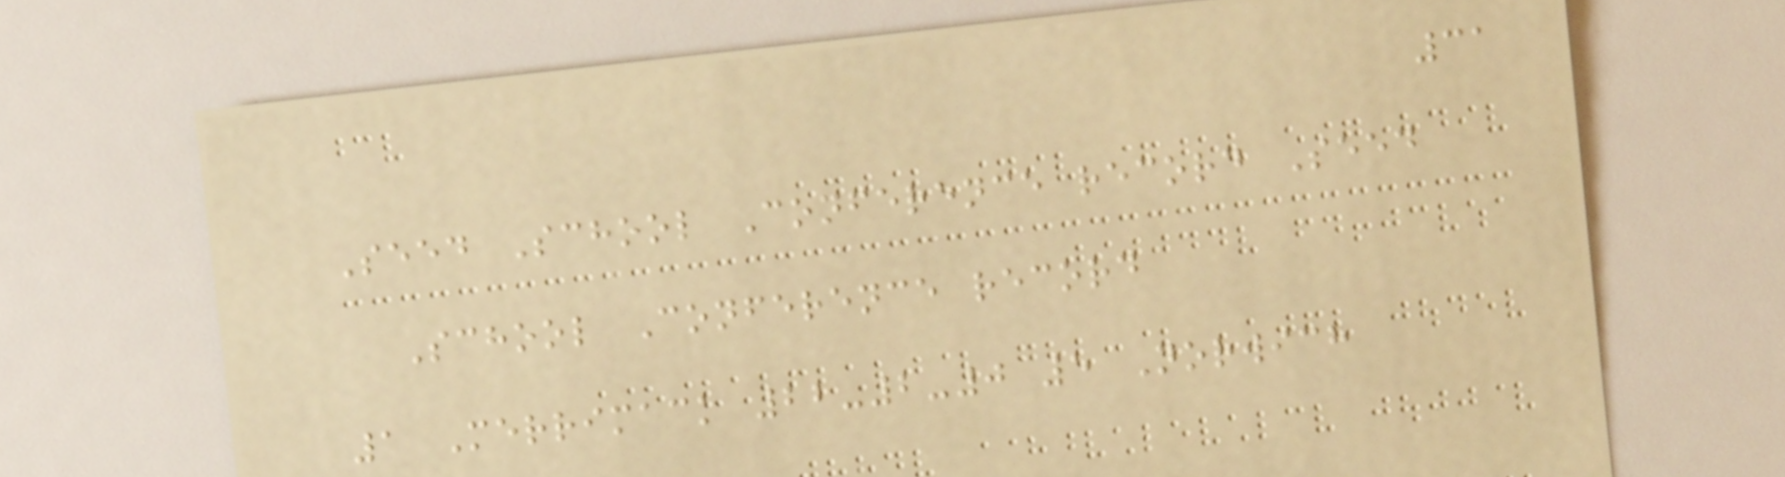31
Seed School Conference record Seed
School Conference record
1 Merrimack 22-2-0 5 Norwich
